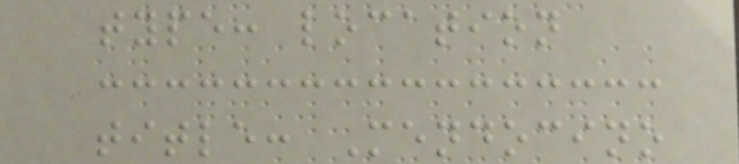type: location
title: Mendocino
